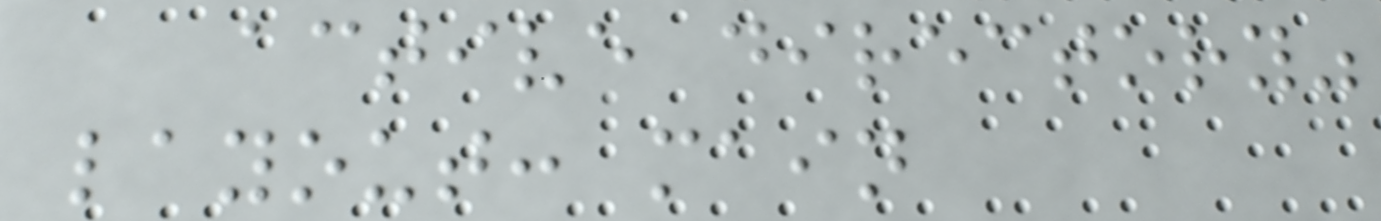active directory"
layout: main
